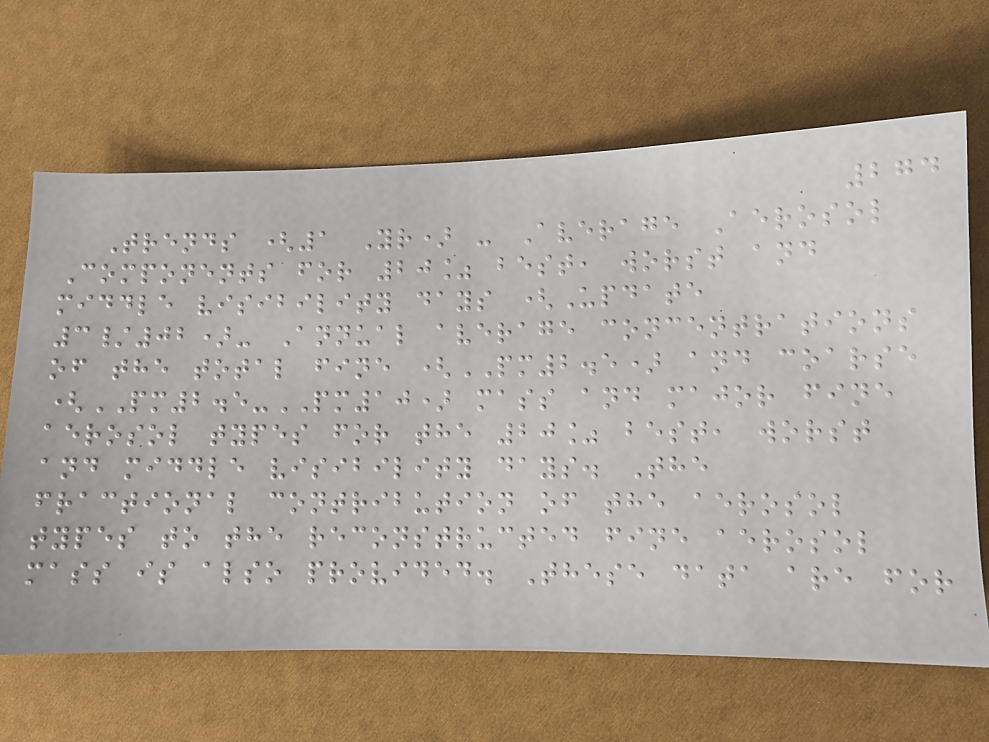274
Trends (1 Yr) - Average Aerosol
Components for 20% best, worst and
middle visibility days (Update
3/02)- Annual average concentrations
of the total fine (PM2.5) and coarse
(PM2.5-PM10) mass and major fine
aerosol types for the 20% best, worst
and middle visibility days. The
fractional contribution of the aerosol
types to the reconstructed fine aerosol
mass is also provided. These data are for
